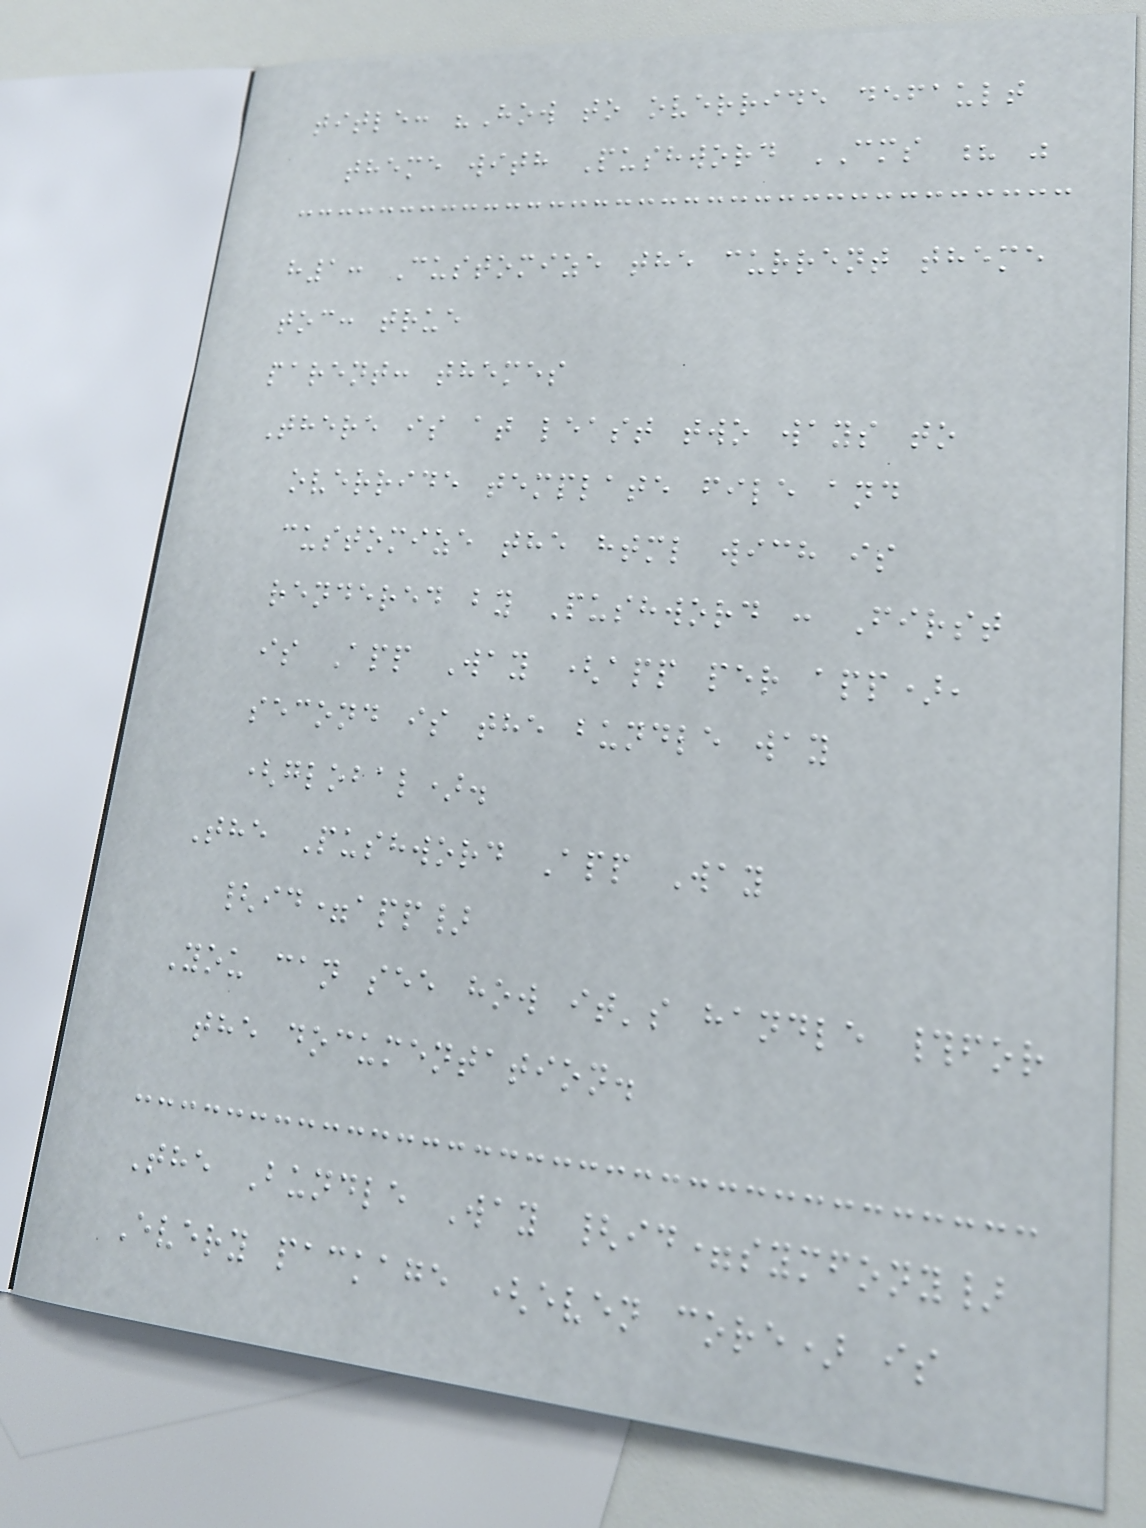title: "How to override default
theme with Pushword CMS ? "
h1: Customize the current theme
toc: true
parent: themes
There is at least two ways to
override template file and
customize the html wich is
rendered by Pushword : First
is App Way (app per app),
second is the bundle way
(global).
The Pushword App Way
{id=app}
You can see how it's handle #for
the documentation.
The Bundle Way {id=symfony}
Every package (even core) is
